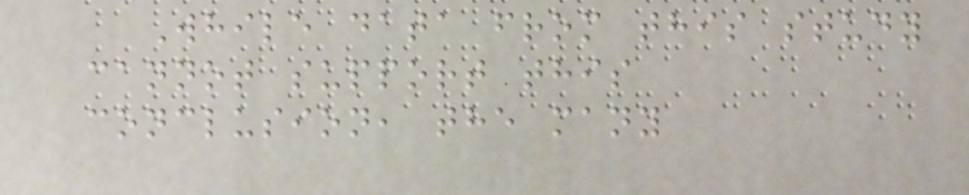While data from this study
cannot support this
conclusion, the many
